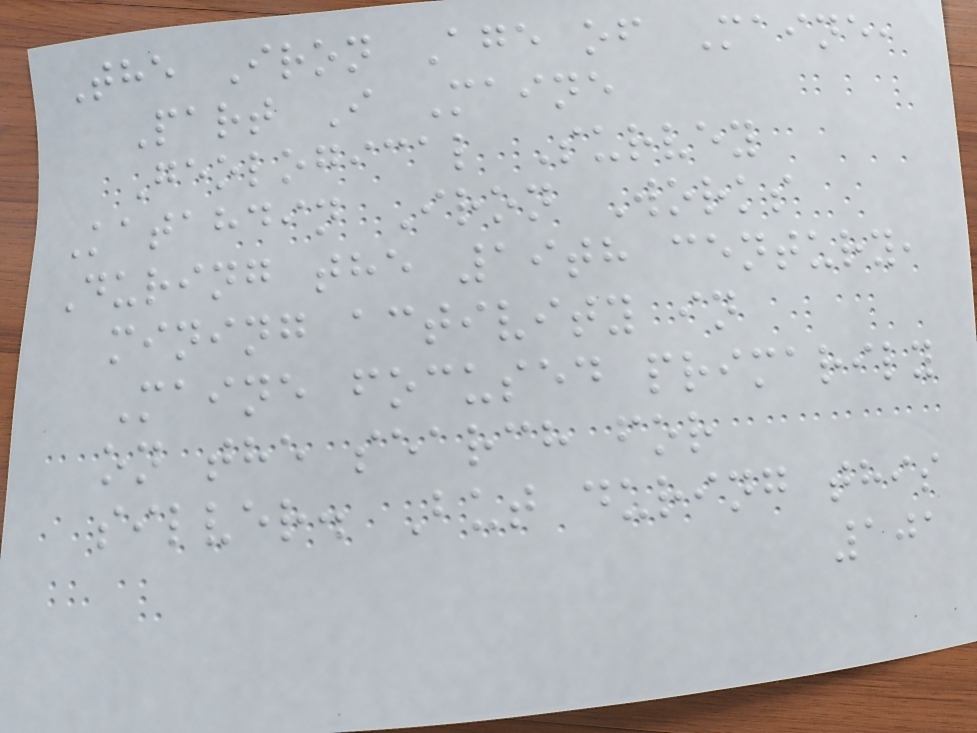The Iron Age of Maine,
Part I Maine
Geological Survey
Katahdin Iron Works
During the 19th century,
mining activity in
Maine focused primarily
on the search for
silver. But during this
101
